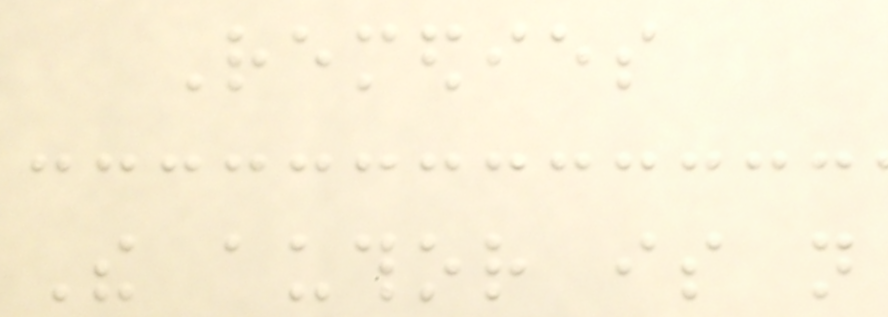Remedies
The author is not
